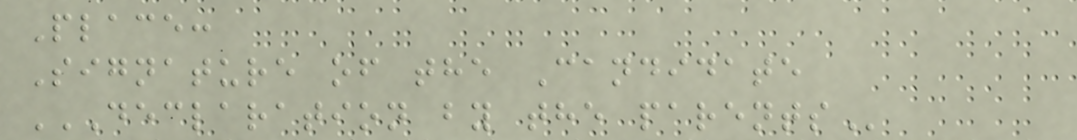Place:
Signature of the Candidate
DECLARATION BY THE PARENTS
